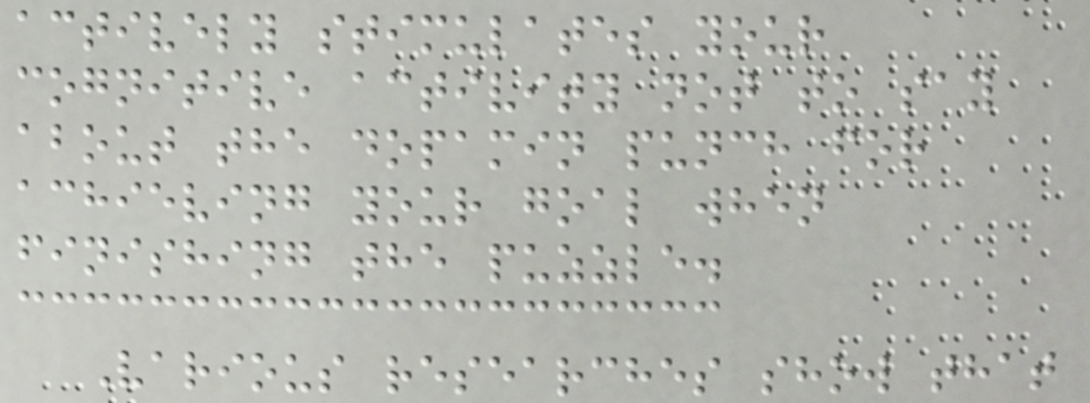actively stimulates your
cognitive activity not to say
about the dopamin punch for
achieving your goal when
finishing the puzzle.
Various researches show that
